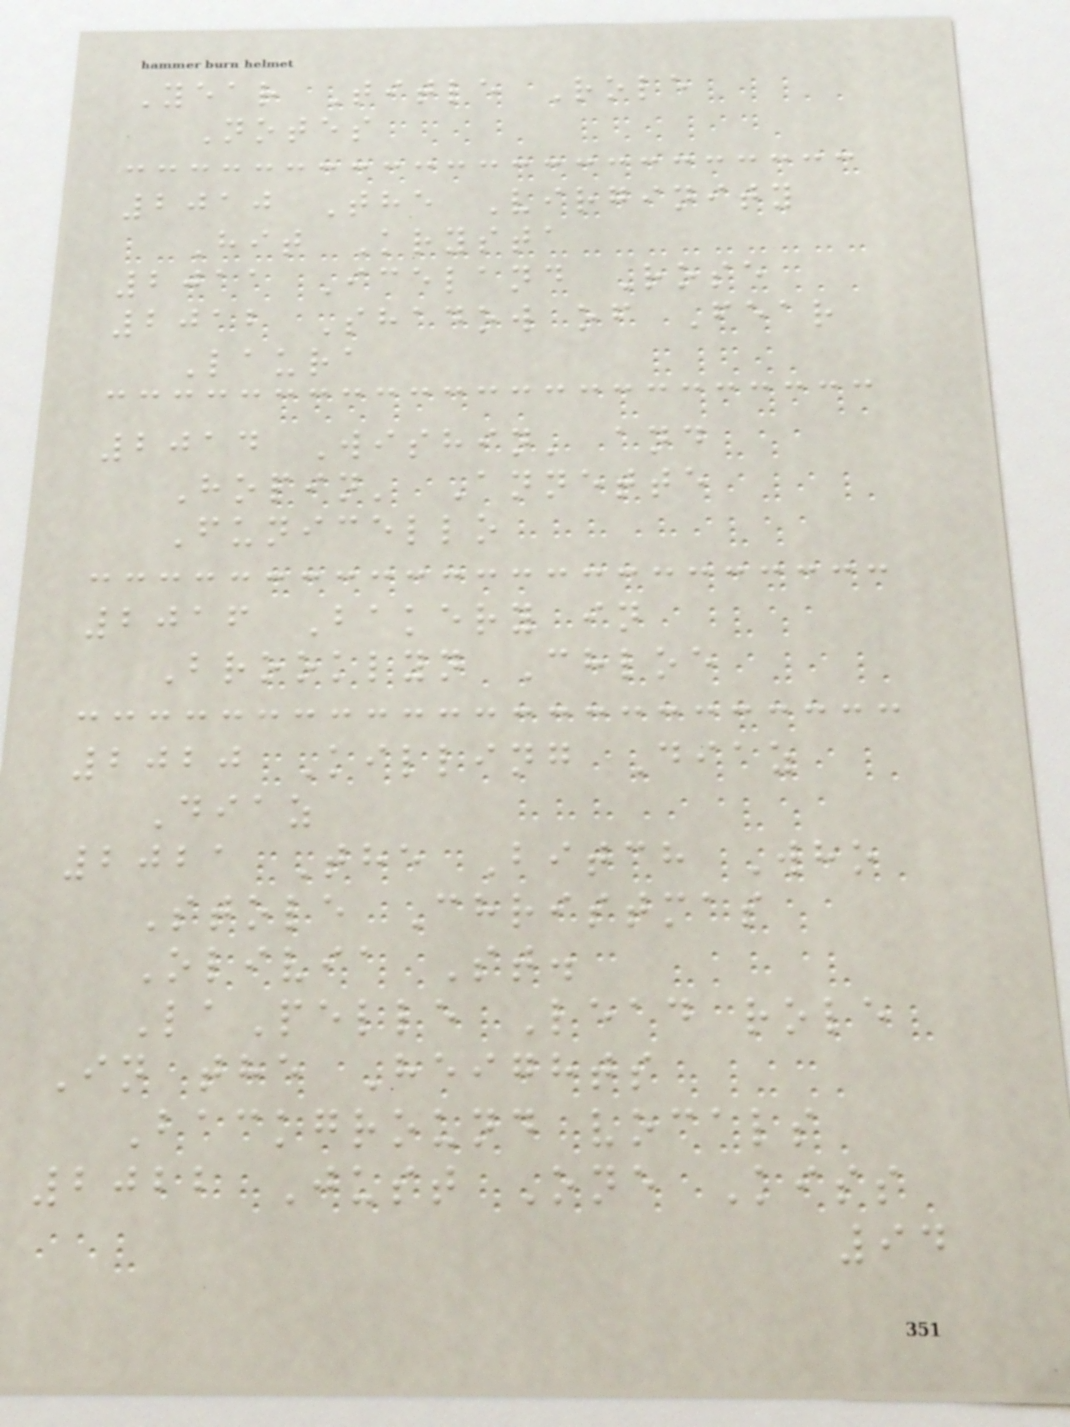Year Title Role
Notes
2010 The Virginity
Hit Krysta
2011 Iceland Rose
2012 Shadow of Fear
Laura
2014 Wishin' and
Hopin' Annette
Funicello
2016 Bakery in
Brooklyn Chloe
2020 Killing Diaz
Diaz
2021 The Bitch Who
Stole Christmas
Olivia St.
LaPelle Lead role
In the Heights
Background vocals
2022 Just One Kiss
94
